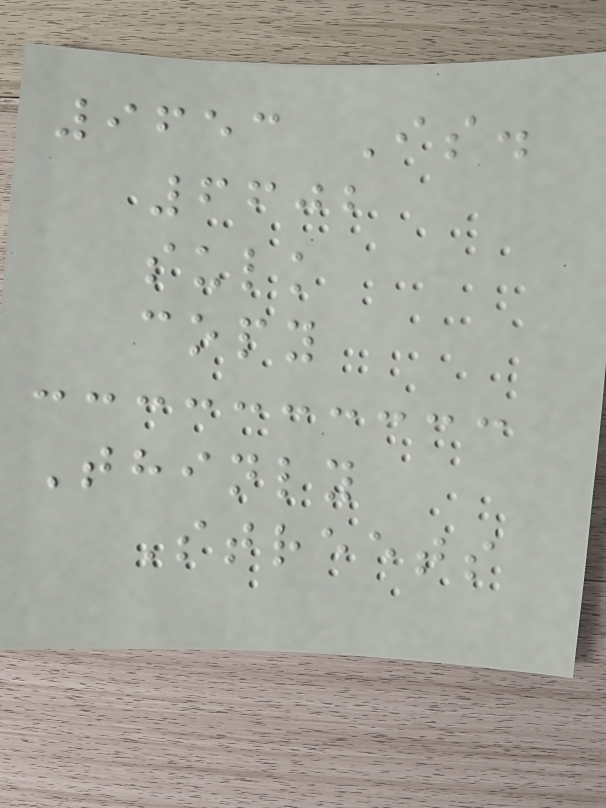9653 Is.
6602
sulk
copy
Thinly
Streets
